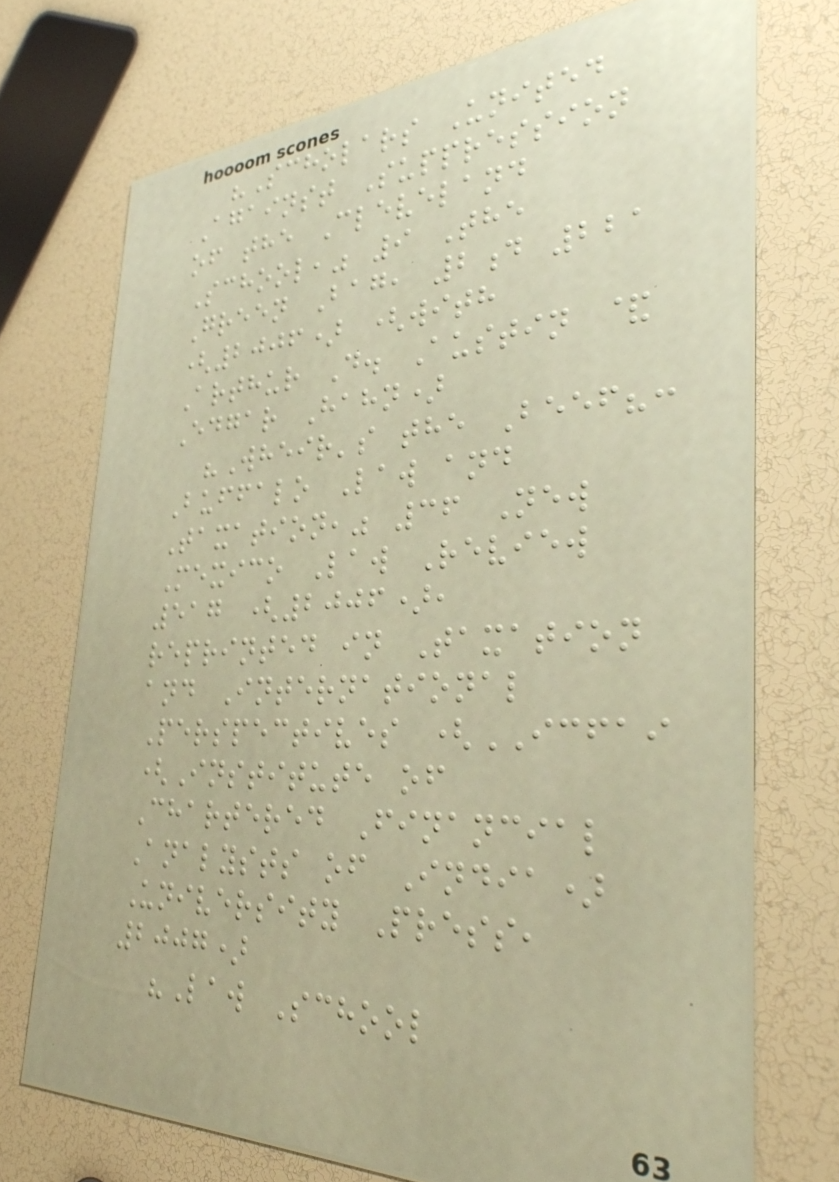"Scholars United
Against Suppression
of the Cleveland
School," 9 The
Green Bag, 2d 221
(2006) (with
Arthur D. Austin &
Edgar Hahn)
"Wheir's the Beef?:
Buffalo Law and
Taxation," 36 New
Mexico Law Review
517 (2006),
reprinted in Taxation
and International
Perspectives (ICFAI
(Institute of
Chartered Financial
Analysts of India)
University Press,
2007)
"Law School
